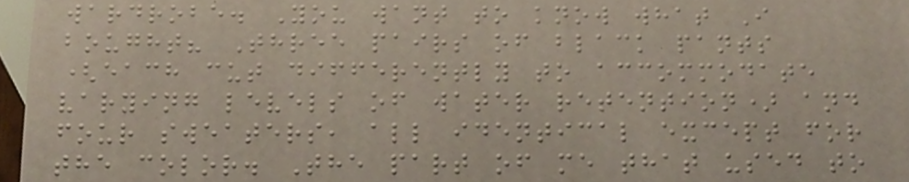wardrobe. You want to know what I
bought? Three pairs of black pants
(each cut differently to accommodate
varying levels of water retention) and
four sweaters, all identical except for
the color. The part of me that used to
